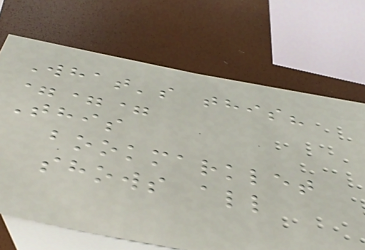What's this?
===
This
bookmarklet
shows all
